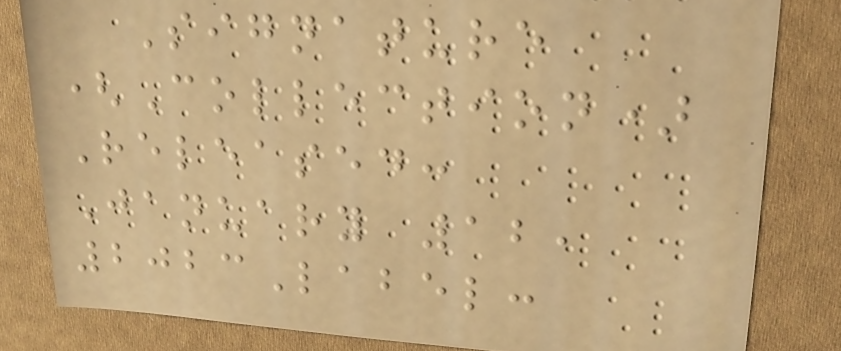Signature
(Collection)
Released:
January 12,
2023Label:
